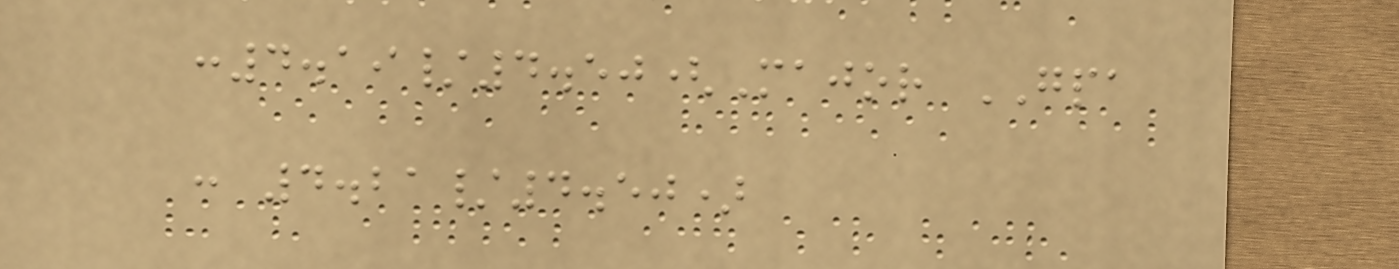:4.19/4.50(Major GPA
: 4.21/4.50)
